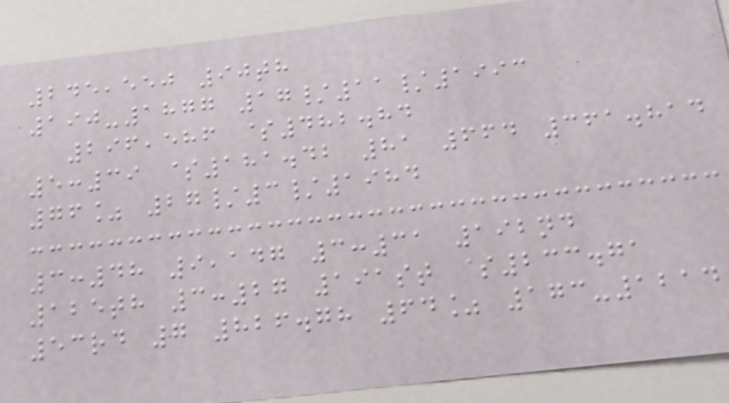245,550 90th
190-1877 17/11/1993
296,586 $482.84
5:39 $181.42 81 664 361.814
76% 27/3/1984
3:48 9,147 3:31 192nd
125th 3:27 191st $233.71
53rd 7 826.78 64% 173-1214
